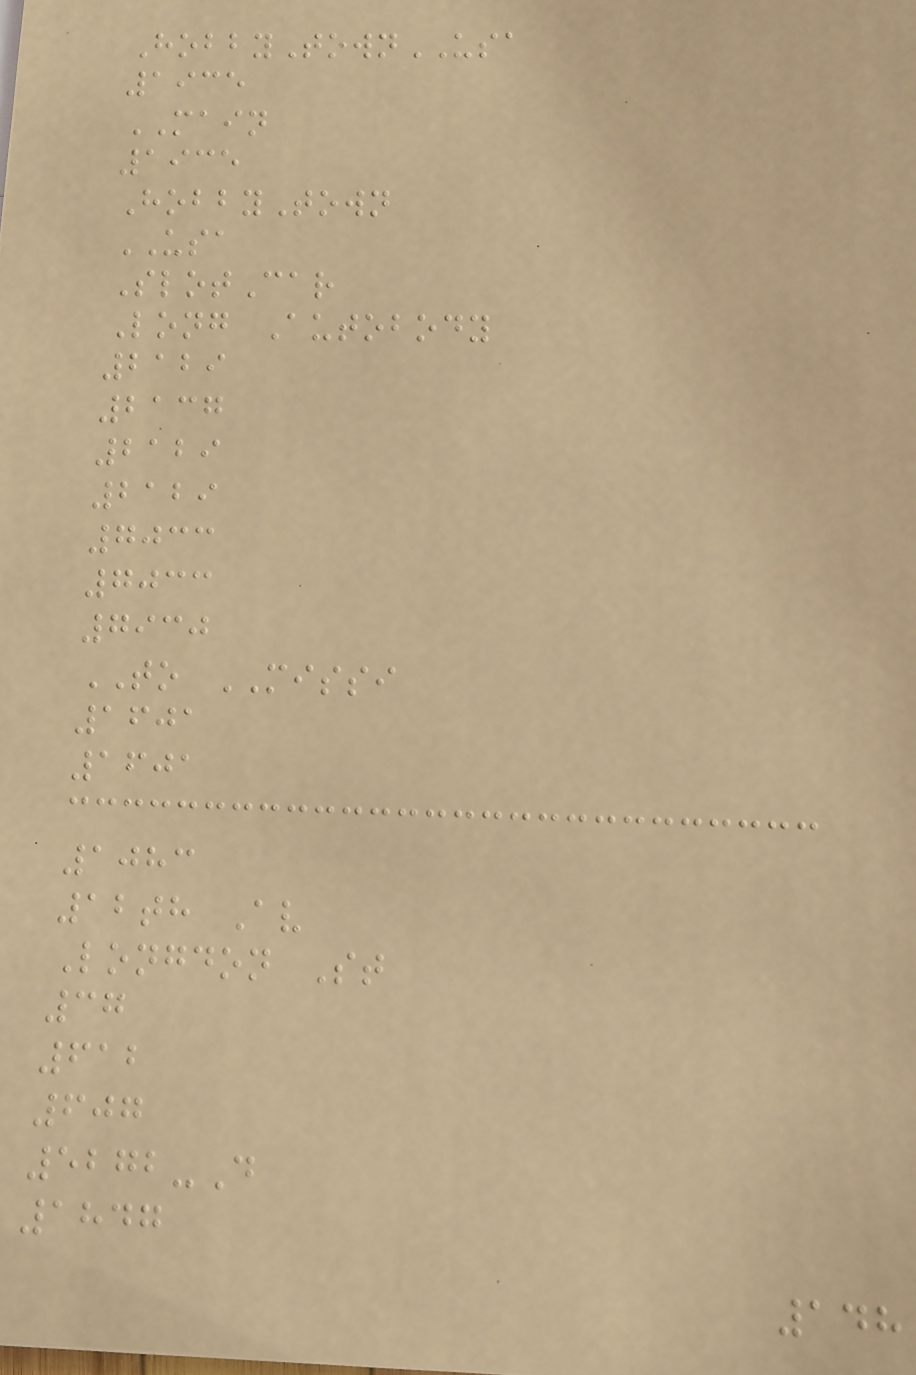HobbyTownUSA
1935
MAIN
1935
HobbyTown
USA
SlotCar
Long Autobody
2129
2137
2129
2129
7033
7033
7930
TO MISSI
1601
1601
1083
12th Av
Longdon St
37
612
607
5272-D
1847
148
